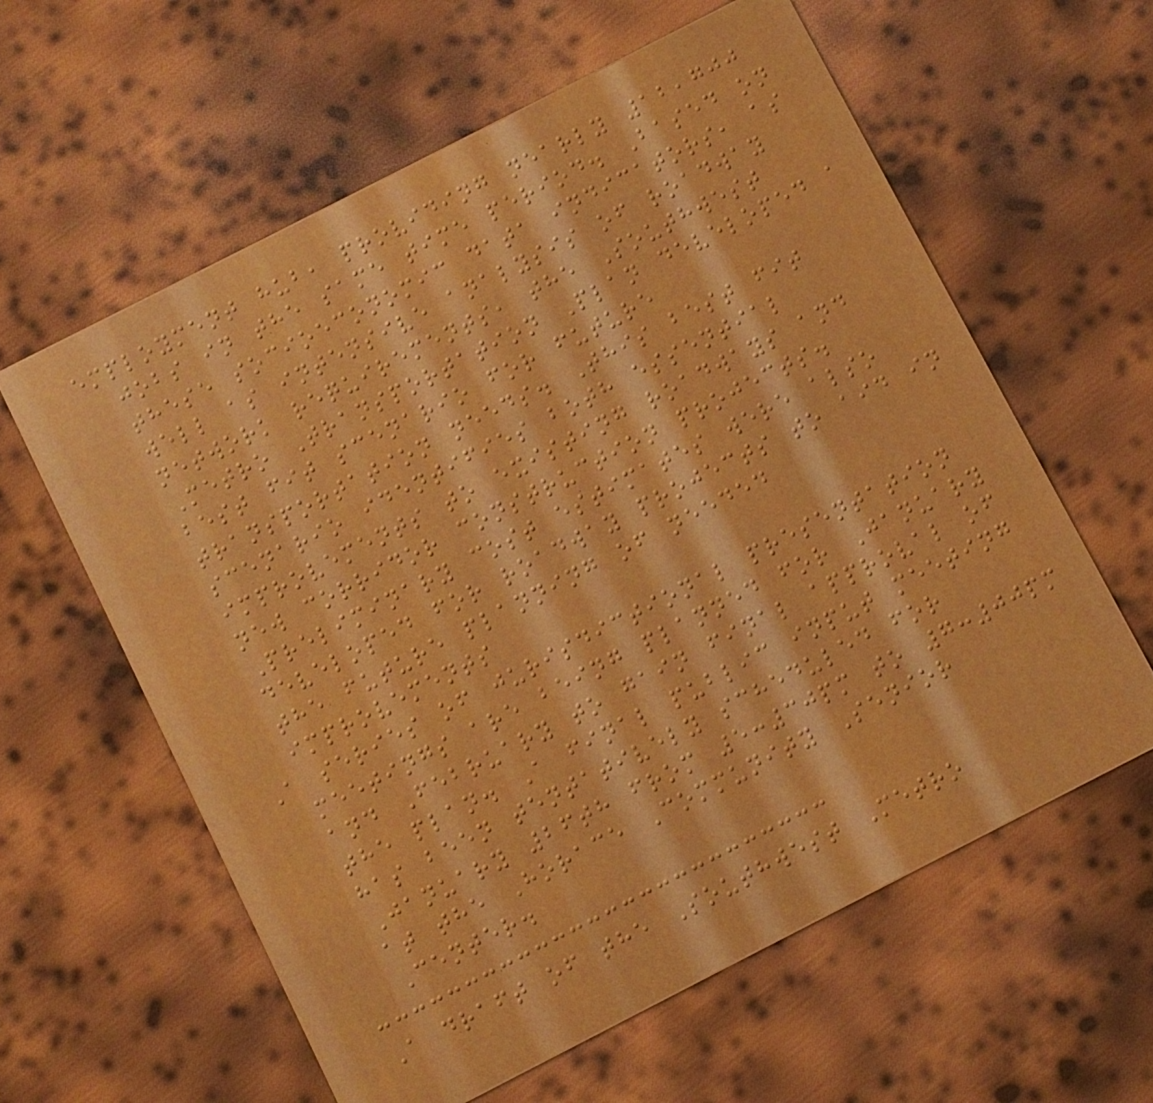employment hub, providing nearly 12,700
jobs in the same time period. Based on
these socioeconomic data indicators, as
well as intensive analysis of roadway
network requirements, the Southwest
Metro Transportation Plan developed a
best fit scenario for future
transportation needs. This best fit
scenario identifies both essential
improvements to existing roadways and
new corridor construction projects.
Preliminary cost estimates were also
developed for roadway projects to aid in
the future planning of needed
improvements
A series of jurisdictional presentation
meetings are being planned for January
and February to gain final approval of
the plan. A final public input meeting
has been tentatively scheduled for
January 26th from 5:30pm to 7:00pm
at the Horace Community Senior
Center.
A draft of the Southwest Metro
